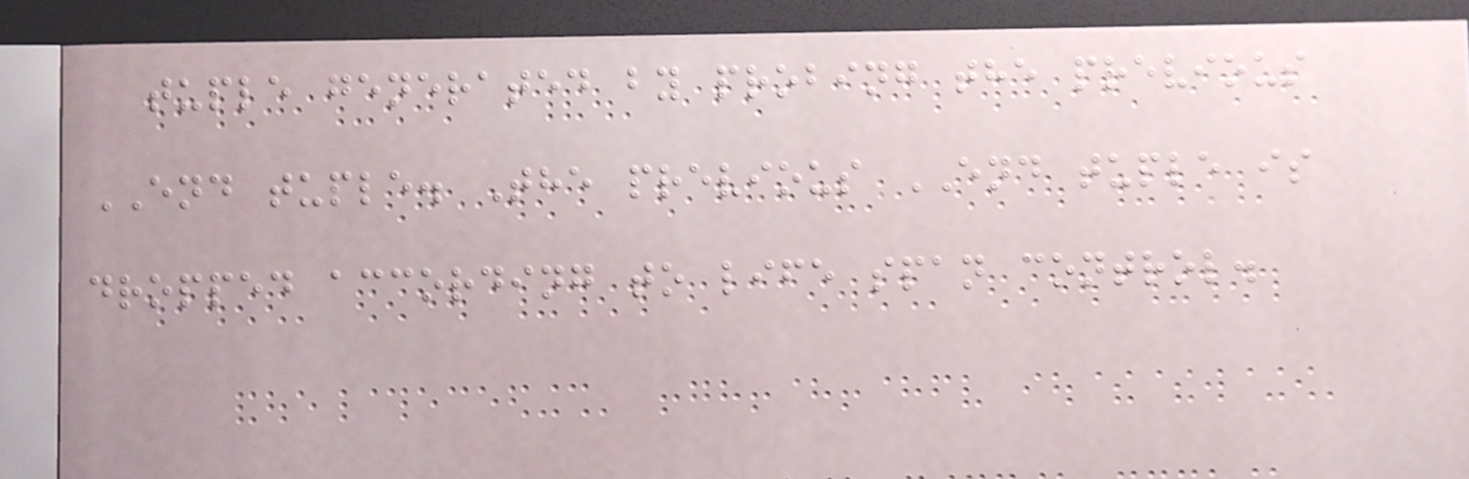tuple generated by probing the previous
END tuple. The previous END tuple is
dropped according to life span control.
